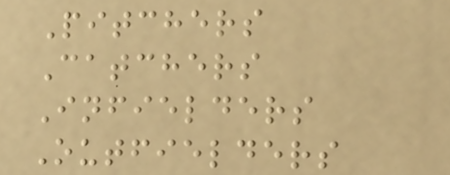Pitchers
Catchers
Infielders
Outfielders
